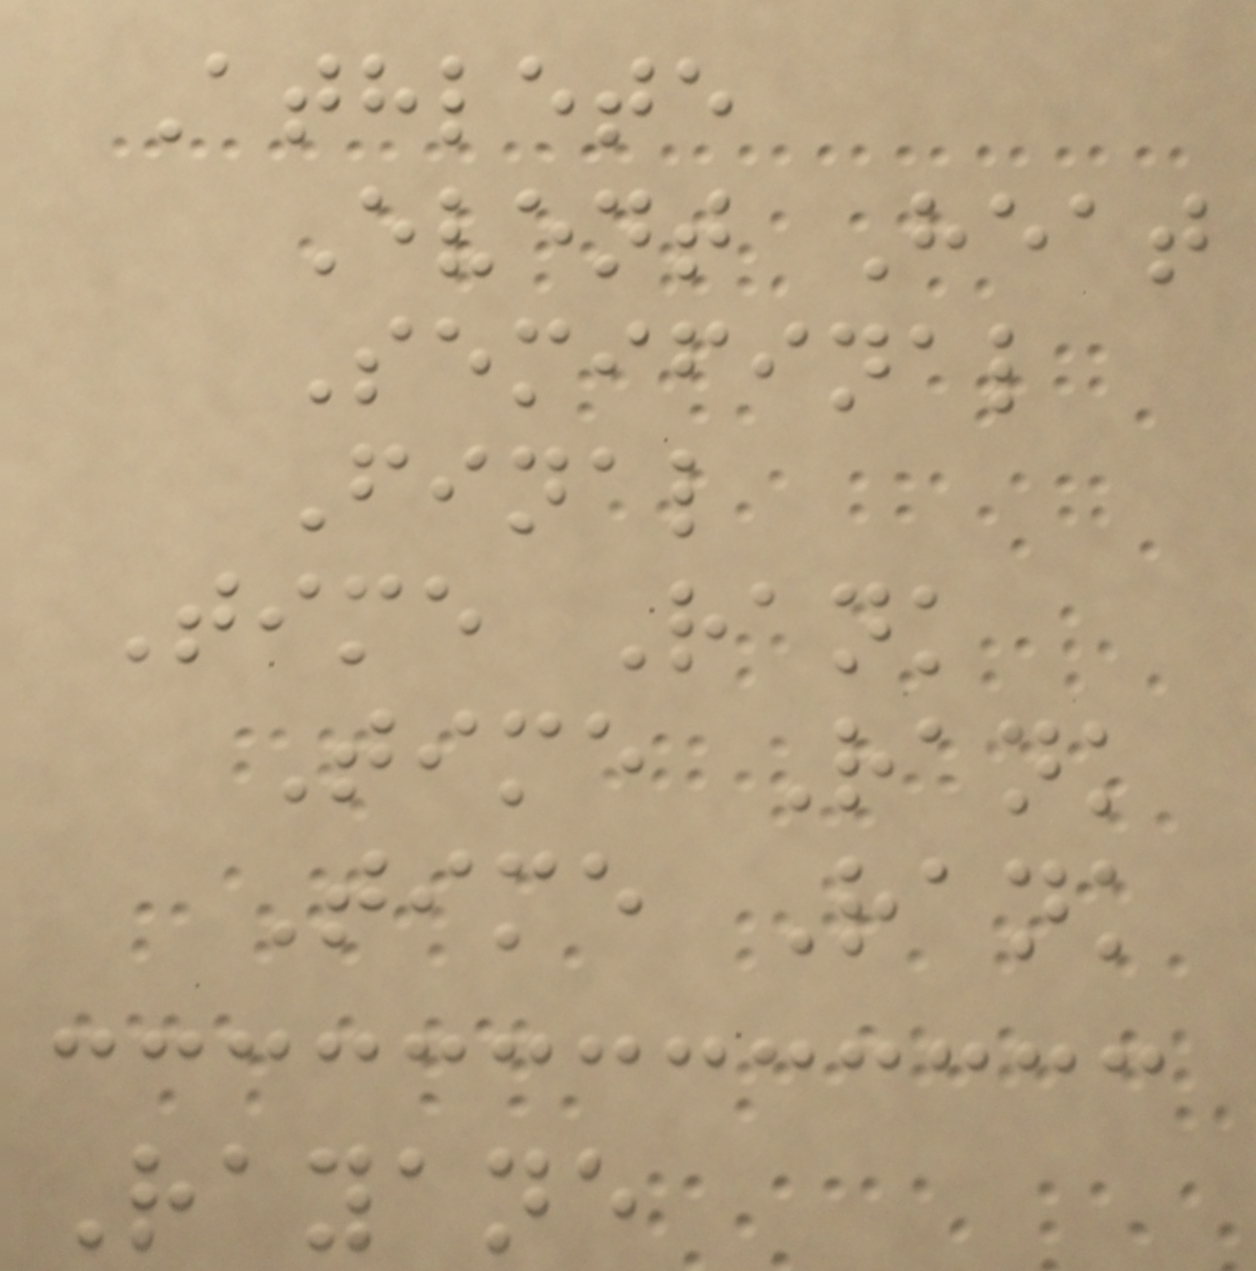Athlete
Event Heat
Semifinal
Final
Time Rank
Time Rank
Time Rank
Rayane
